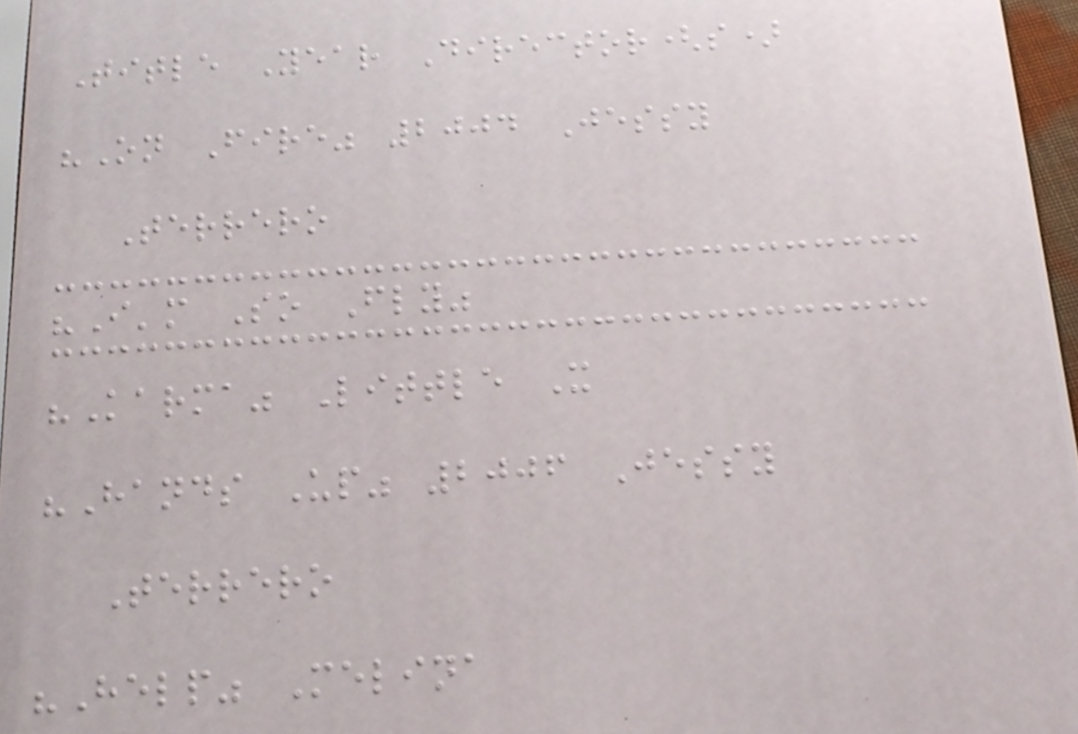Title Year Director(s)
"On Fire" 2004 Jessy
Terrero
"I'm So Fly"
"Karma" Little X
"Hands Up" 2006 Jessy
Terrero
"Help" Melina
